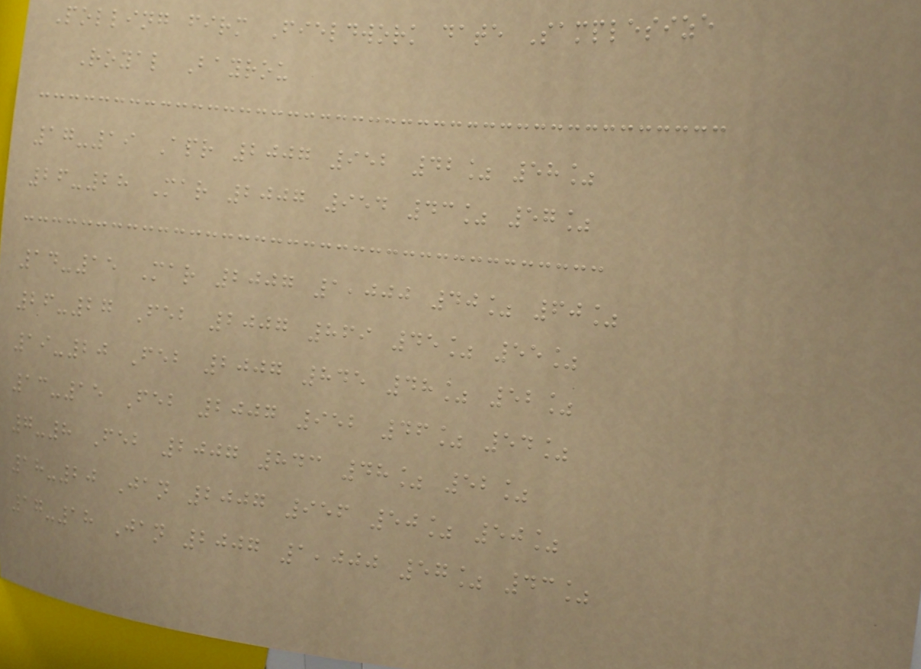Polling firm Fieldwork date Samplesize
Royal Bayrou
17-19 Apr 2007 952 42% 58%
26-28 Mar 2007 954 43% 57%
14-15 Mar 2007 1,000 40% 60%
26-27 Feb 2007 869 45% 55%
19-20 Feb 2007 845 48% 52%
13-15 Feb 2007 952 46% 54%
7-8 Feb 2007 843 48% 52%
18-20 Jan 2007 956 50% 50%
17-18 Jan 2007 1,000 57% 43%
